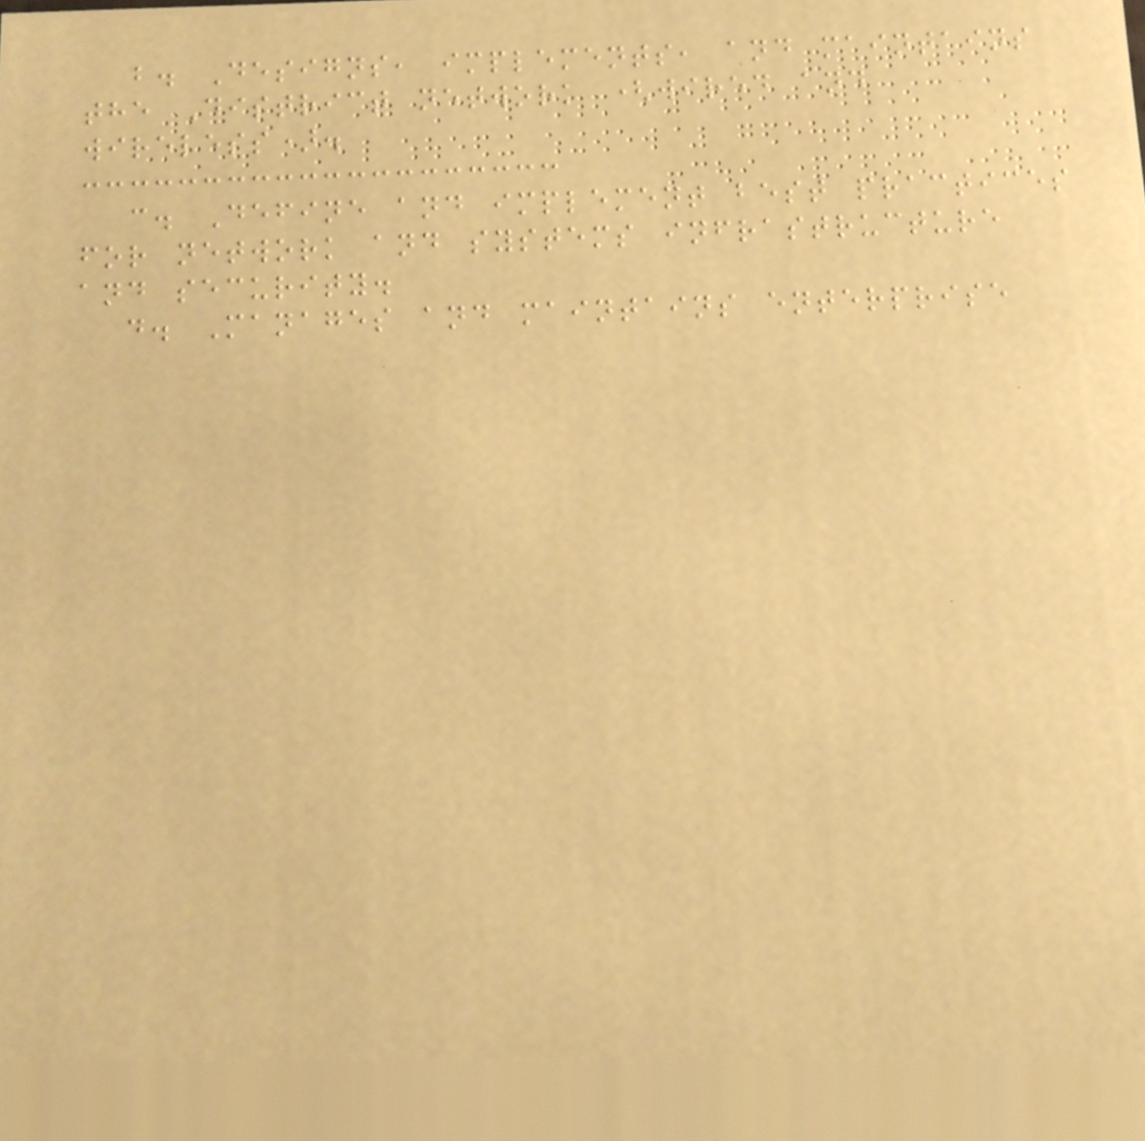b. Designs, implements, and maintains
the District network (wired and
wireless).
c. Define and implement best practices
for network and systems infrastructure
and security.
d. Manages and maintains enterprise
